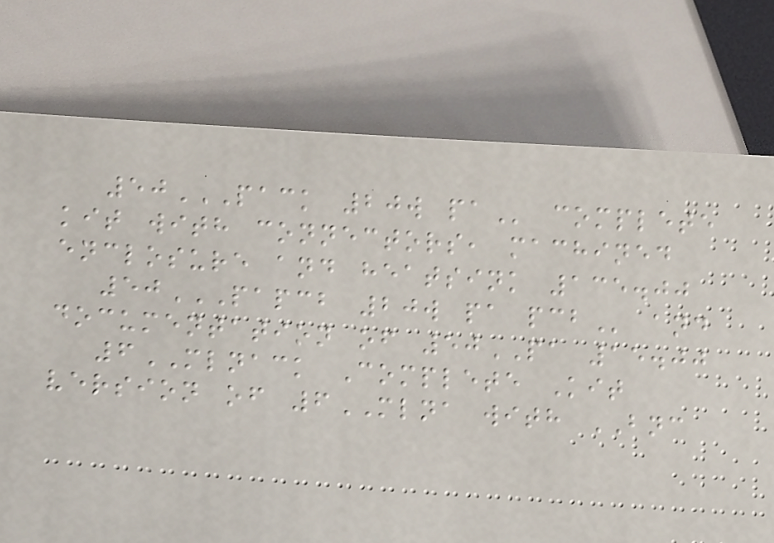50PACK 20W PA complete
kit with connectors, machined
enclosure and heatsink 135.00
50PAPCB 20W PA PCB and
documentation of 50PA 15.00
6MLNACK Complete Kit
version of 6MLNA with BNC
